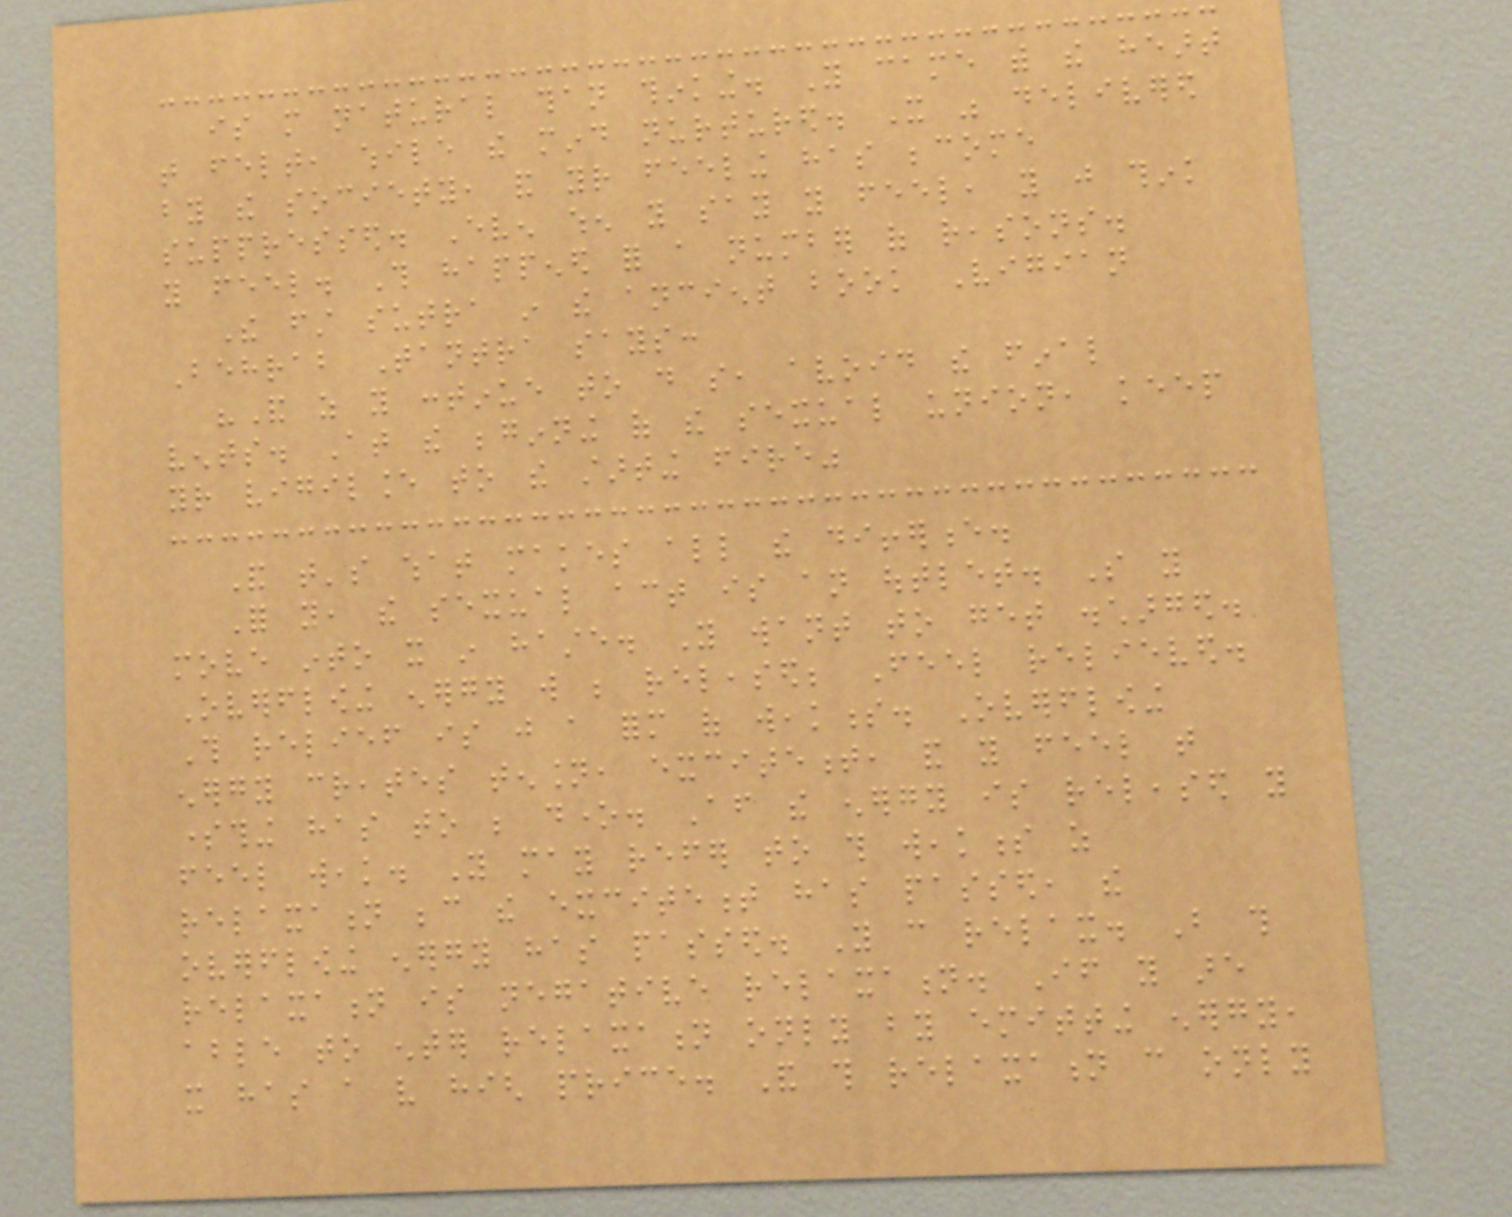is more natural than thinking. You came with the heart
that felt, while the mind nurtured. It was delivered
by the society, and your feeling has become
suppressed. Even when you say you feel, you just think
you feel. This happened for a number of reasons.
The first sutra in the ancient book Vigian
Behrab Tantra says:
"And as you continue to do so, avoid the final
vents. At the beginning of the sexual union, keep
your vigilance to the starting fire"
And that's what makes all the difference.
For you, the sexual act is an outlet. So you
move into it in haste. You want to get discharged.
Overflowing energy will be released; Feel relieved.
This relief is just a form of weakness. Overflowing
energy creates tension, excitement, and you feel that
something has to be done. After the energy is released you
feel weak. You may refer to this weakness as
relaxation because the excitement has passed, the
overflowing energy has passed. You can relax. But this
relaxation is negative relaxation. If you are
able to enter relaxation only by emitting energy,
it has a very high price. And this relaxation can only
